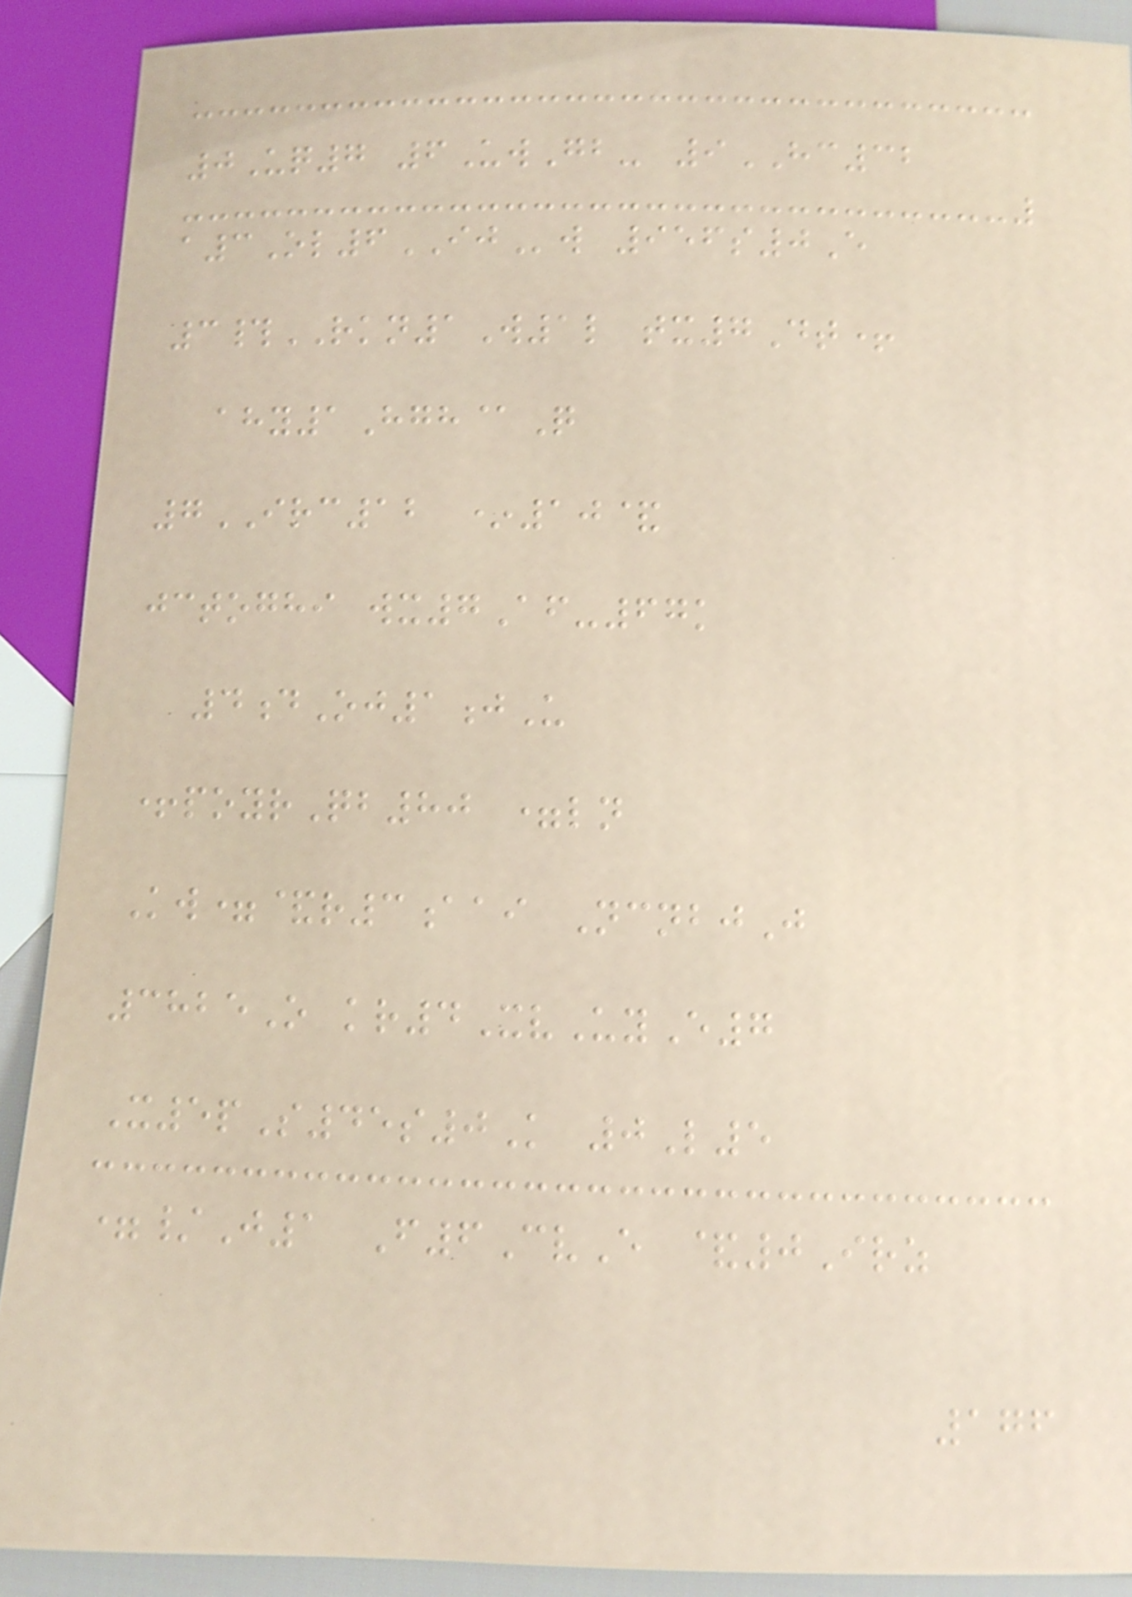0Uq7 6UwGb- 9HC32
a3Ol6IJw 956s0E
3#RKN1W1l tx7Dt+
ahy1Hgh@Q
7IRC12 *10&
jctoghi wx7Af-67k
4dOj1jU
+poyrQb80 =ln
Kw=&r3aai NcnbjJ
3825O kr4XvUyE7
X5pS45s0K 0L5
=/J1 F6CvE &0Irz
176
